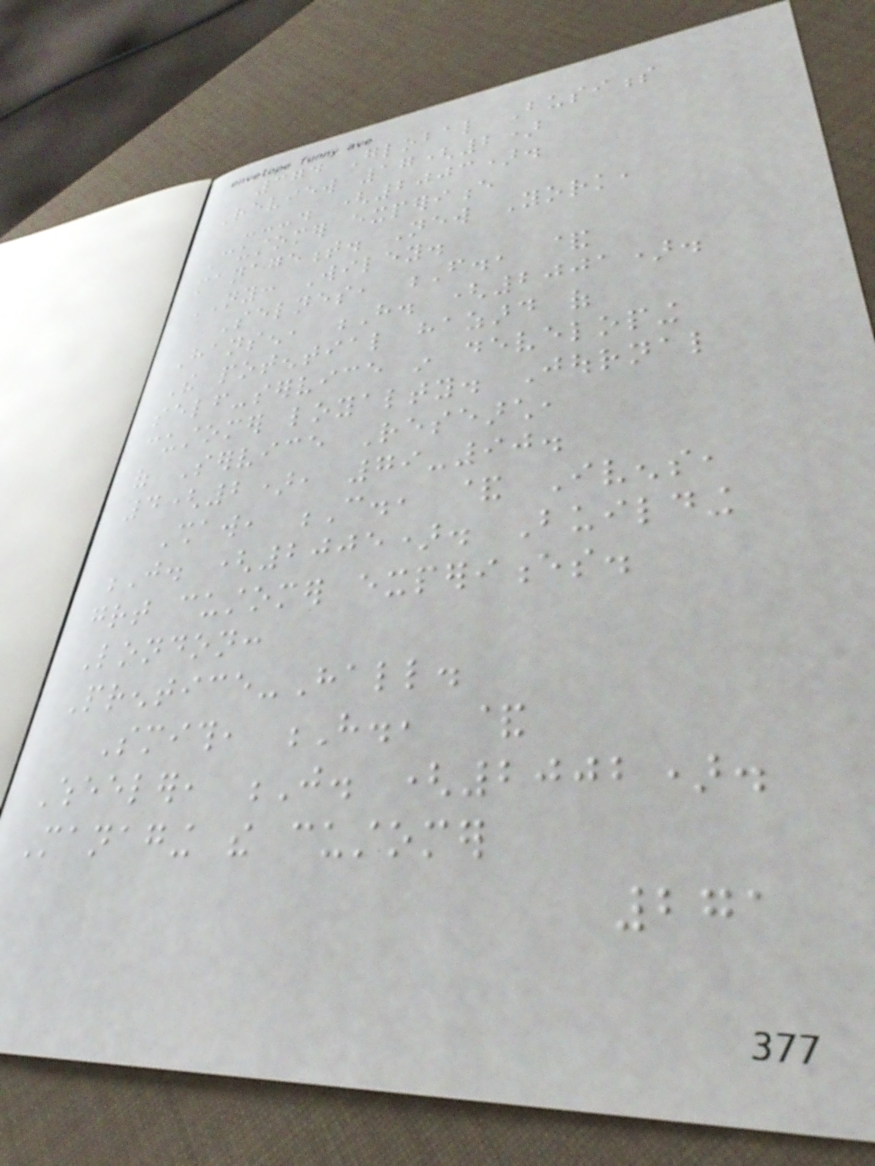374 Global Business
Review 17(2)
---. (2003).
Customer experience
management. New York,
NY: Wiley.
Selnes, F., &
Hansen, H. (2001).
The potential hazard of
self-service in developing
customer loyalty. Journal
of Service Research,
4(2), 79-90.
Shaw, C., & Ivens,
J. (2005). Building
great customer experiences.
London:
Prentice-Hall.
Smith, H., &
Wheeler, J. (2002).
Managing the customer
271
